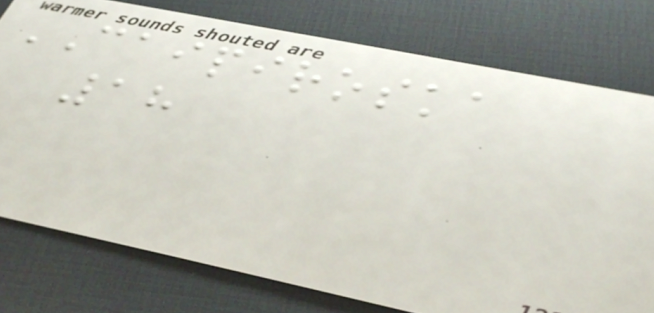CAIPIROSKA
18
